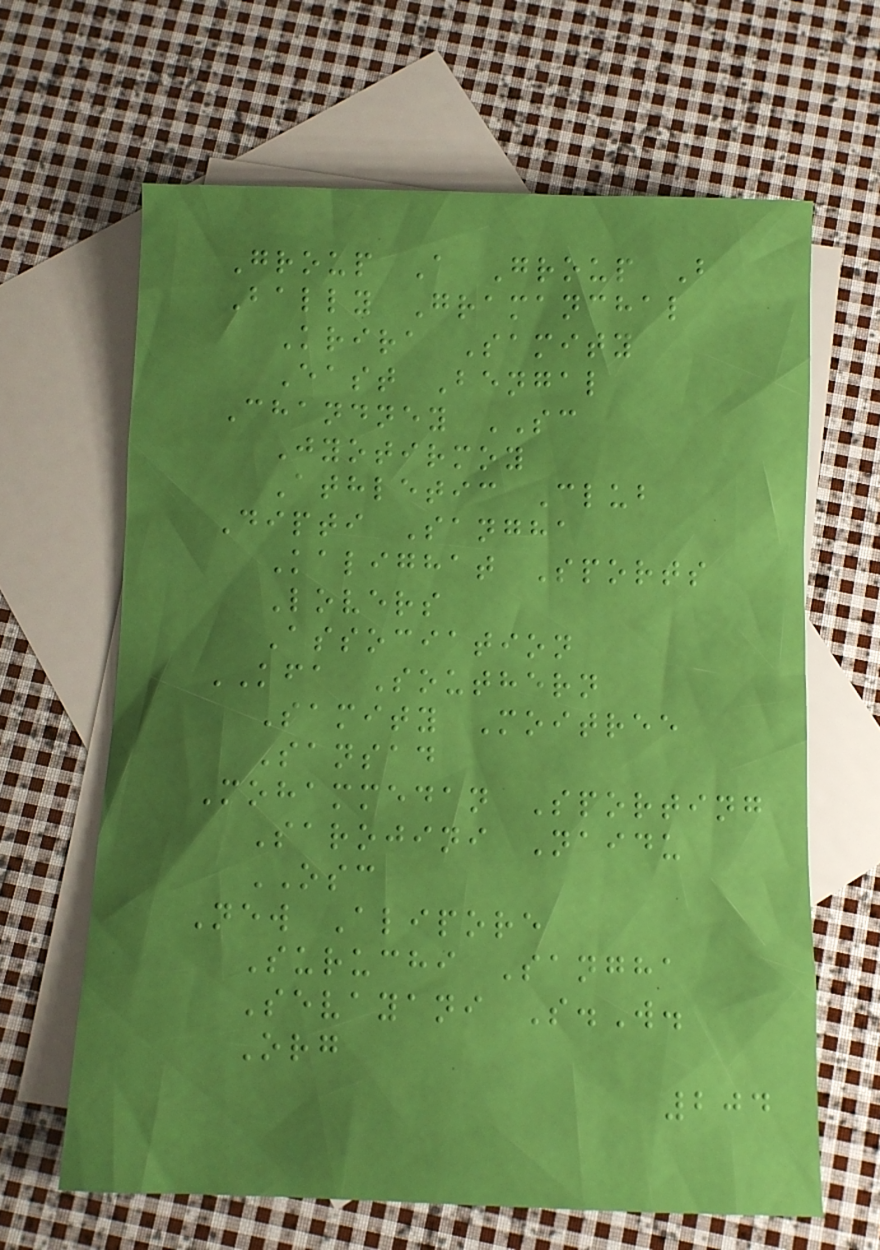Group A Group B
Bally Gramanchal
Krira Samity
East Bengal
Chandney SC
Jyotirmoy
Athletic Club
Dipti Sangha
Kalighat Sports
Lovers
Association
KFA Southern
Samity Moitree
Sansad
Mohammedan Sporting
Sarojini Naidu
OSC
New Alipore
Suruchi Sangha
Sevayani S.W.
Org
204
